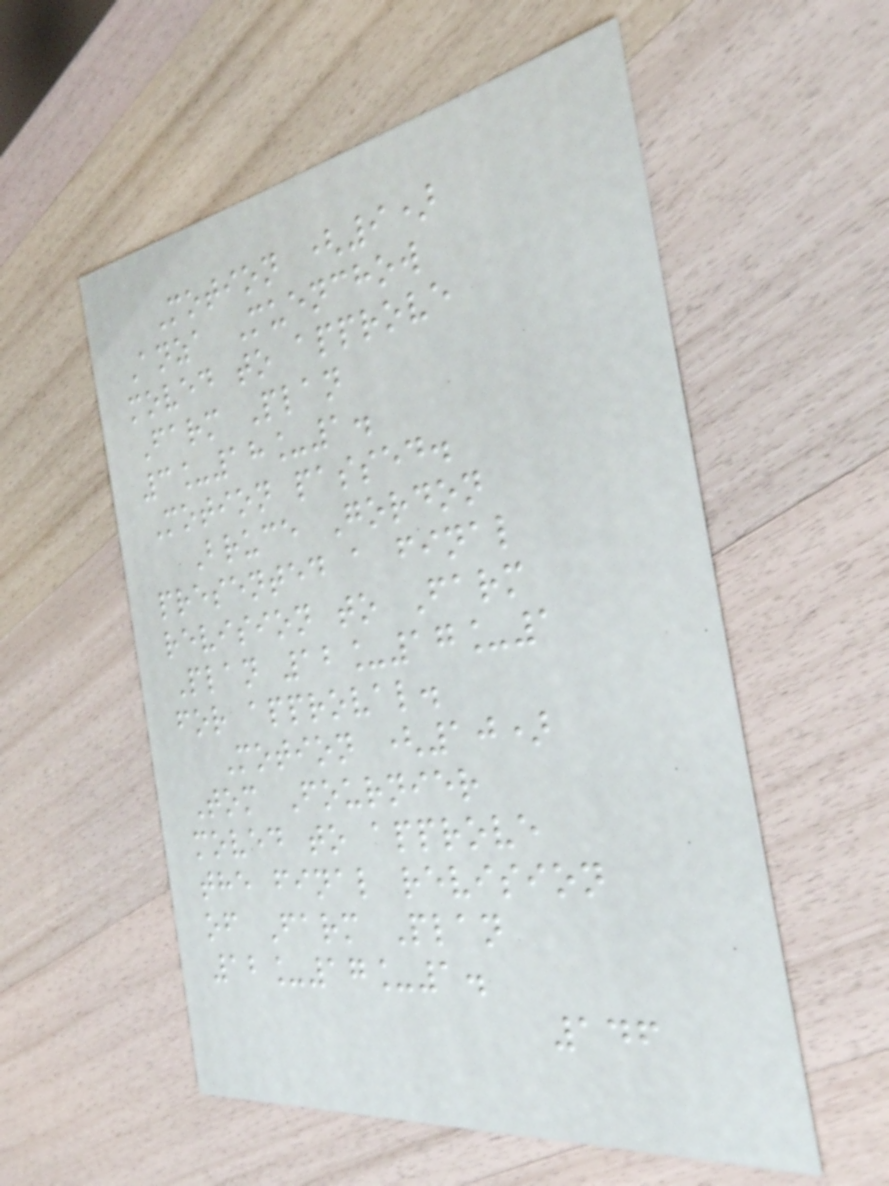Motion (9)
Anza Muenchow
moved to approve
Farm Plan
3_18_1.
Motion passed.
Bruce Gordon
presented a final
revision to Farm
Plan 12_17_1
for approval.
Motion (10)
Tom Fournier
moved to approve
the final revision
of Farm Plan
12_17_1.
146
